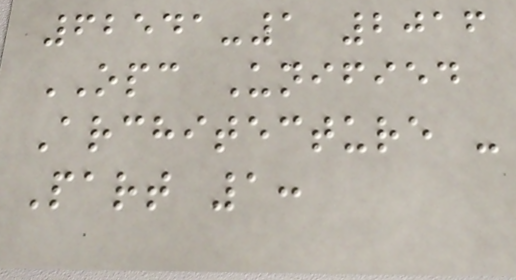62541-1 2016
OPC Unified
Architecture -
Part 1:
